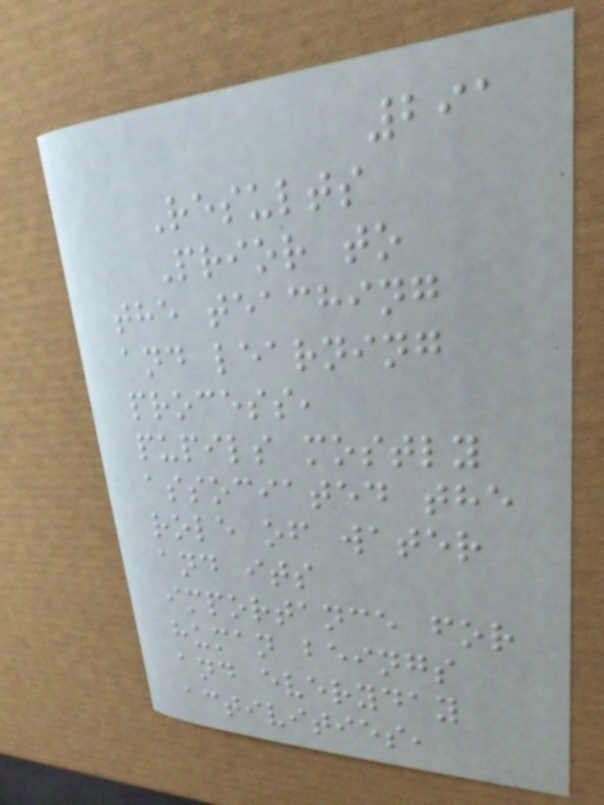291
Results
Prior to
the teaching
and learning
process,
pupils mostly
associated the
role of water
and its
importance for
human beings
and everyday
activities,
